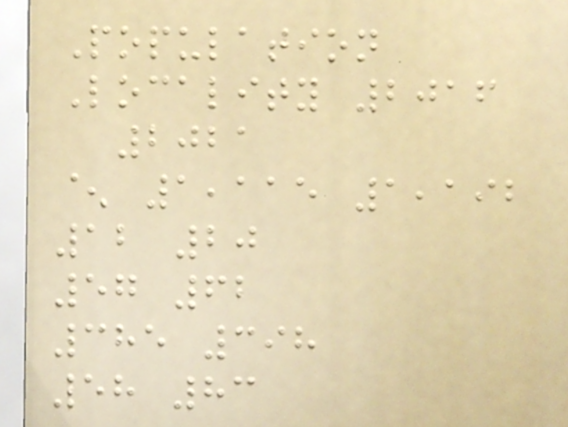Population
Locality 2016
2021
^ 1,115 1,192
12 20
57 62
385 398
58 83
